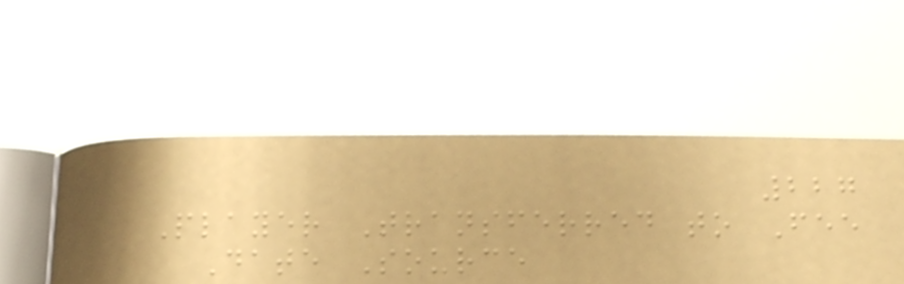227
Player Transferred to Fee
Date Source
